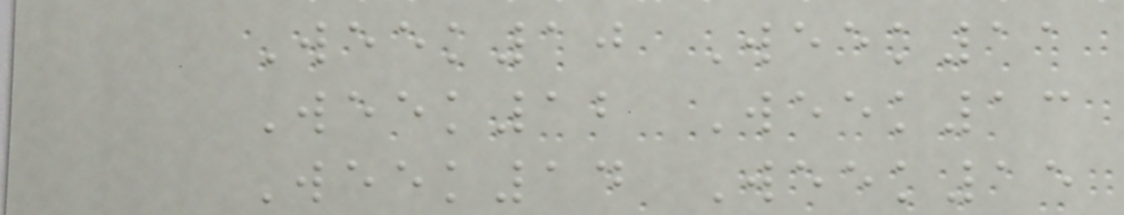Week10 Week11
Week12 Week13
Week14 Week15
